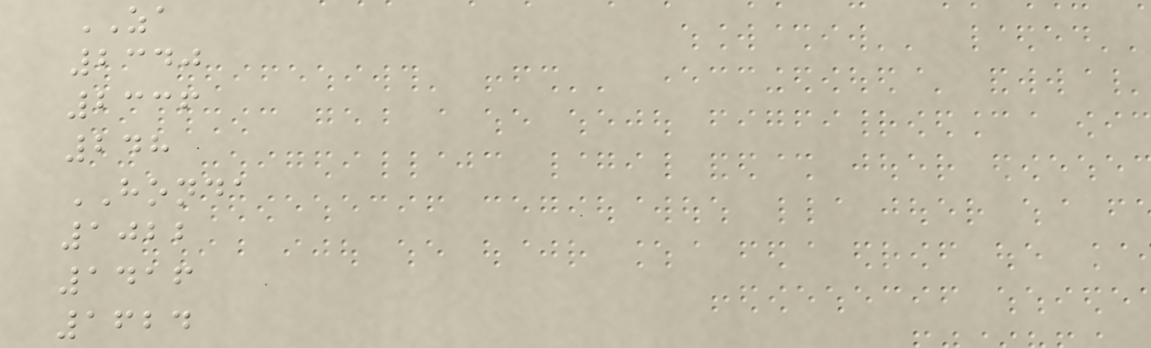ZA
2340
2336
248
HONDA
1022
1416
1624
